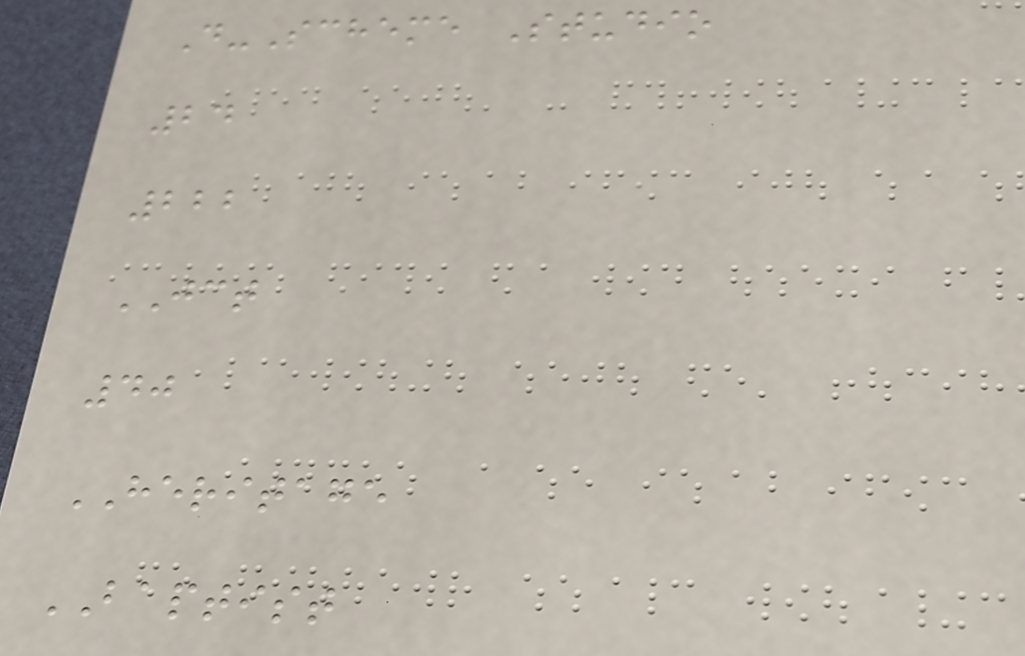D-Scheme Studio
24
222
JCT
40
HERITAGE
BAPTIST
